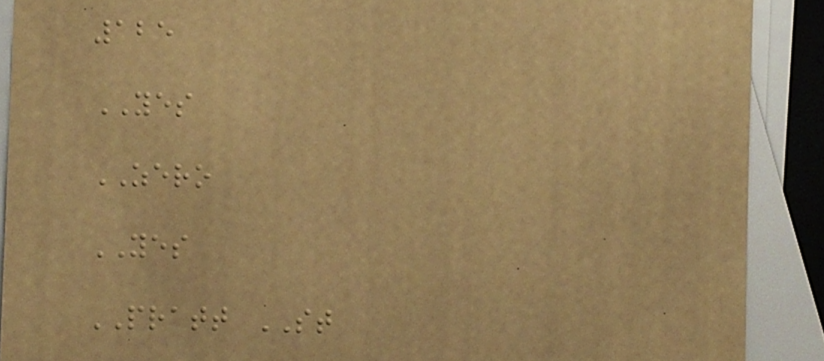125
YES
ZERO
YES
PRATT ST
